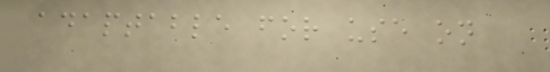adaptable for use on
